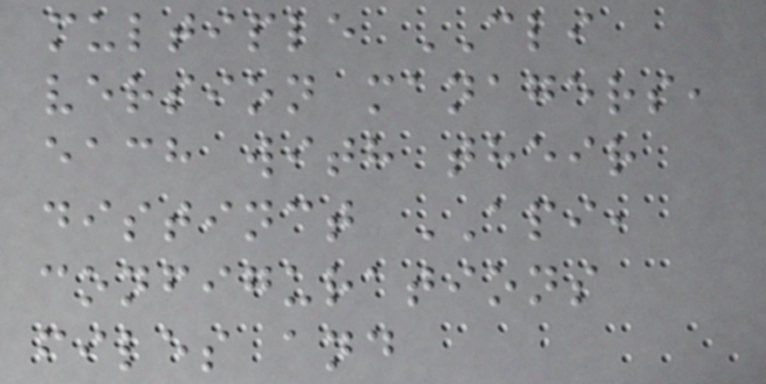multiple CLI
version managers,
each with their
distinct API,
configurations
files and
